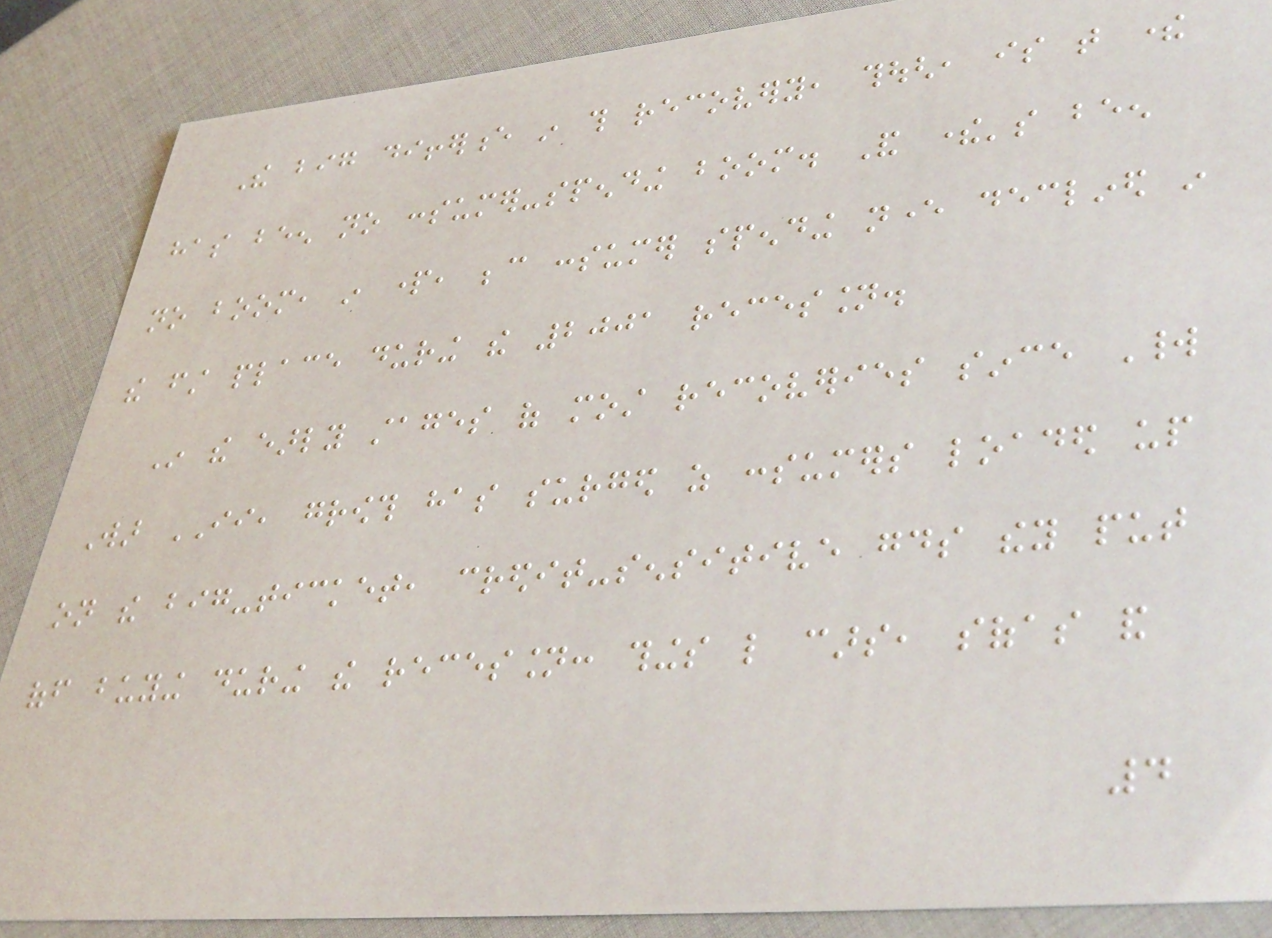The big difference in this recovery, though, is that there
has been no consumer-spending boom. And there's been
no boom, in part, because consumer spending never declined in
the first place during the 2001 recession.
In the early stages of most recoveries since World
War II, growth has surged as consumers loaded up
on the big-ticket, credit-sensitive goods they put
off buying during the recession: things like cars, sofas and
4
